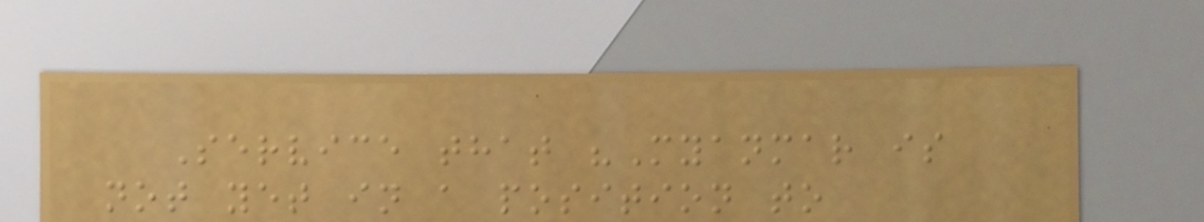Service that "Myanmar is
not yet in a position to
